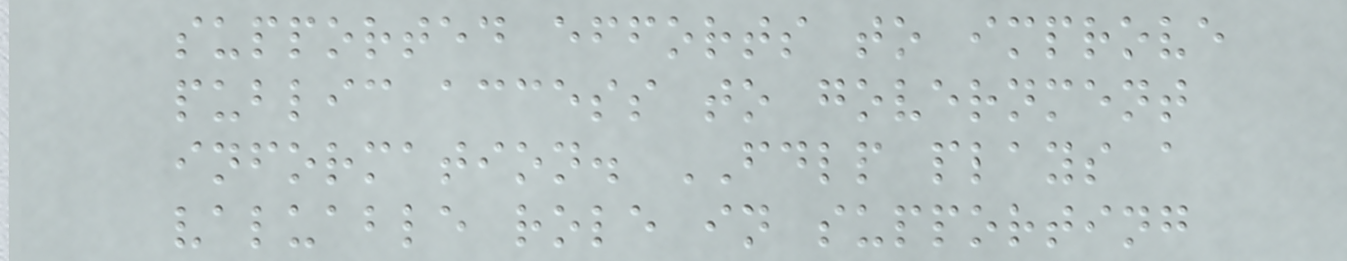supported efforts to improve
public access to government
information. FDLP plays a
valuable role in supporting
